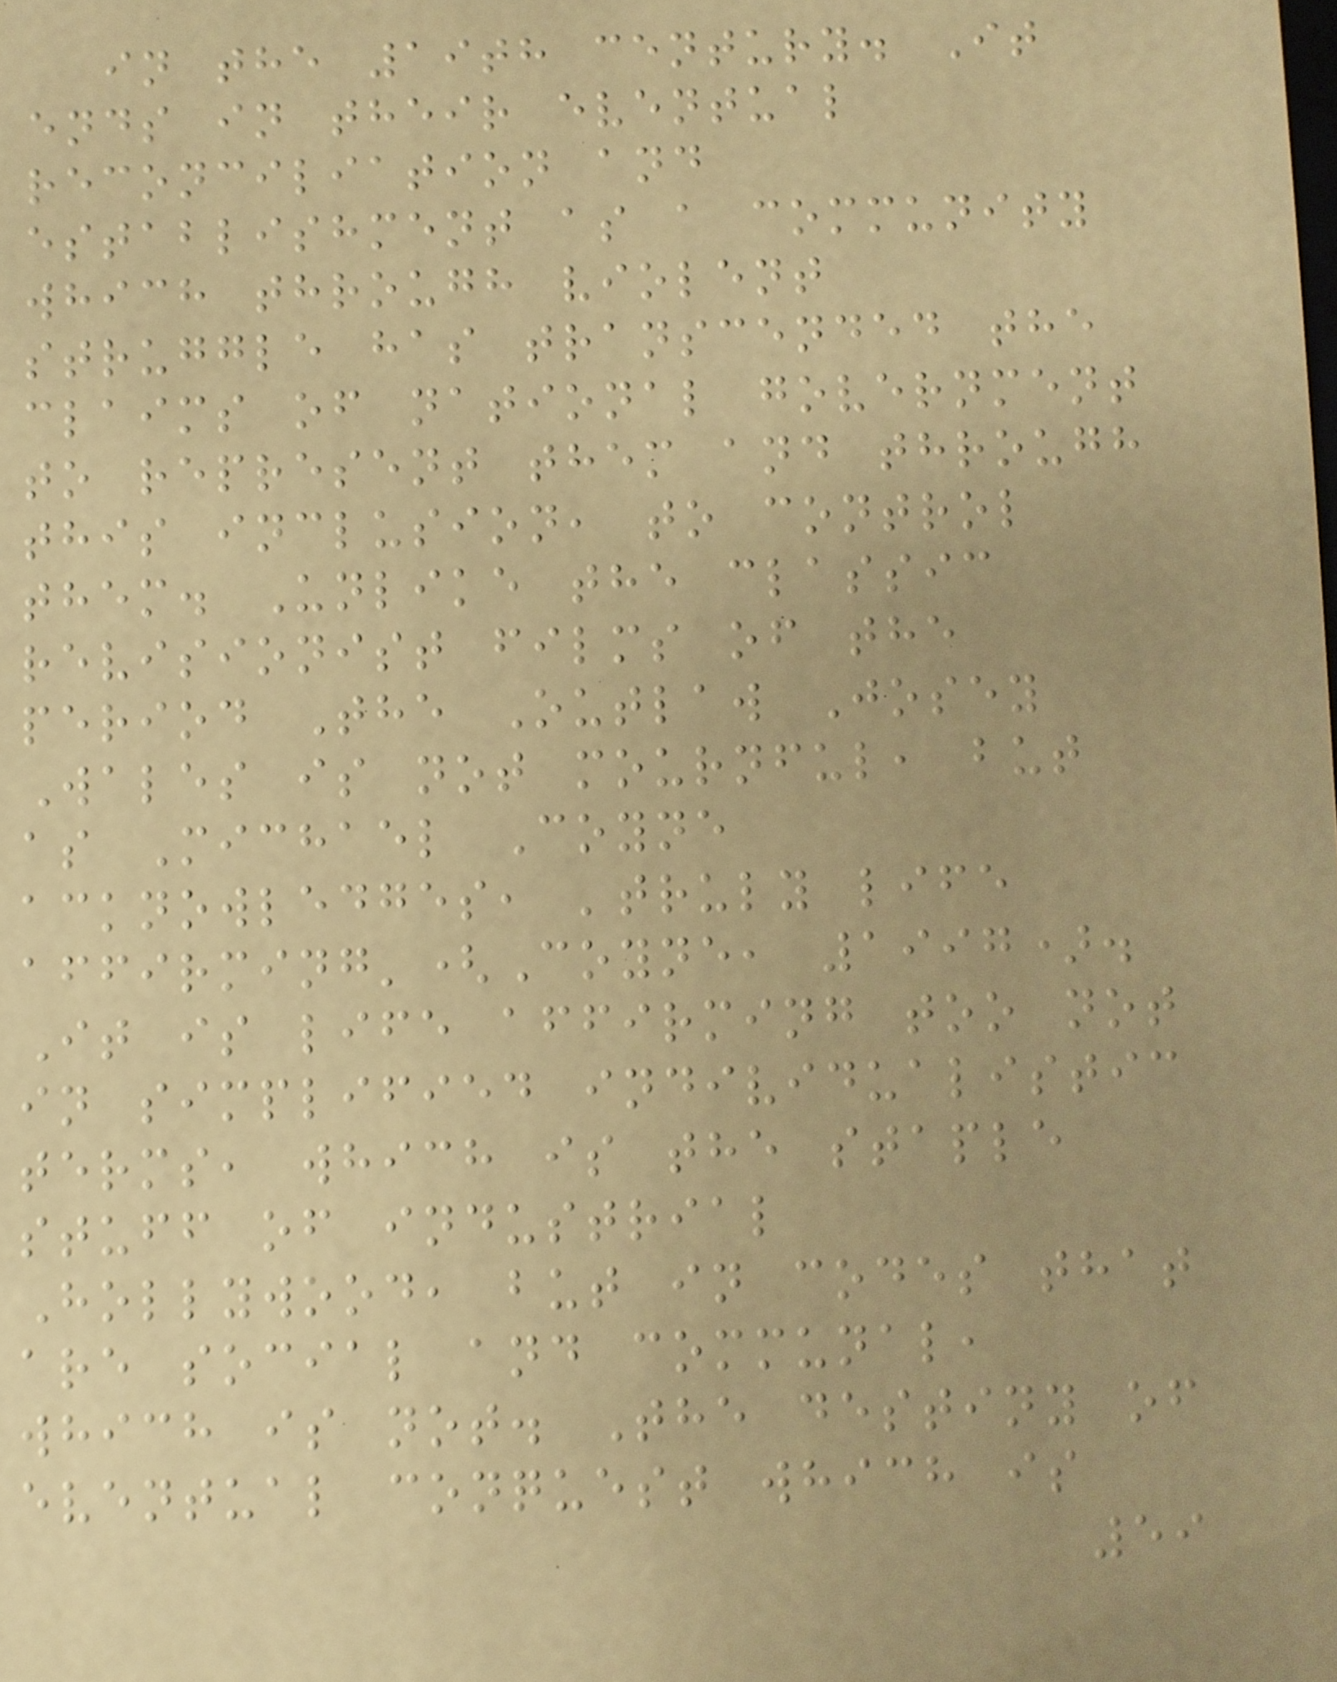in the 19th century. It
ends in their eventual
reconciliation and
establishment as a community
which through violent
struggle has transcended the
claims of national government
to represent them and through
this inclusion, to control
them. Unlike the classic
revisionist films of the
period The Outlaw Josey
Wales is not mournful, but
as Michael Coyne
acknowledges, 'truly life
affirming'(Coyne, 1997).
It is life affirming too not
in simplified individualistic
terms, which is the staple
stuff of industrial
Hollywood, but in codes that
are social and communal,
which is not. The destiny of
eventual conquest which is
59
